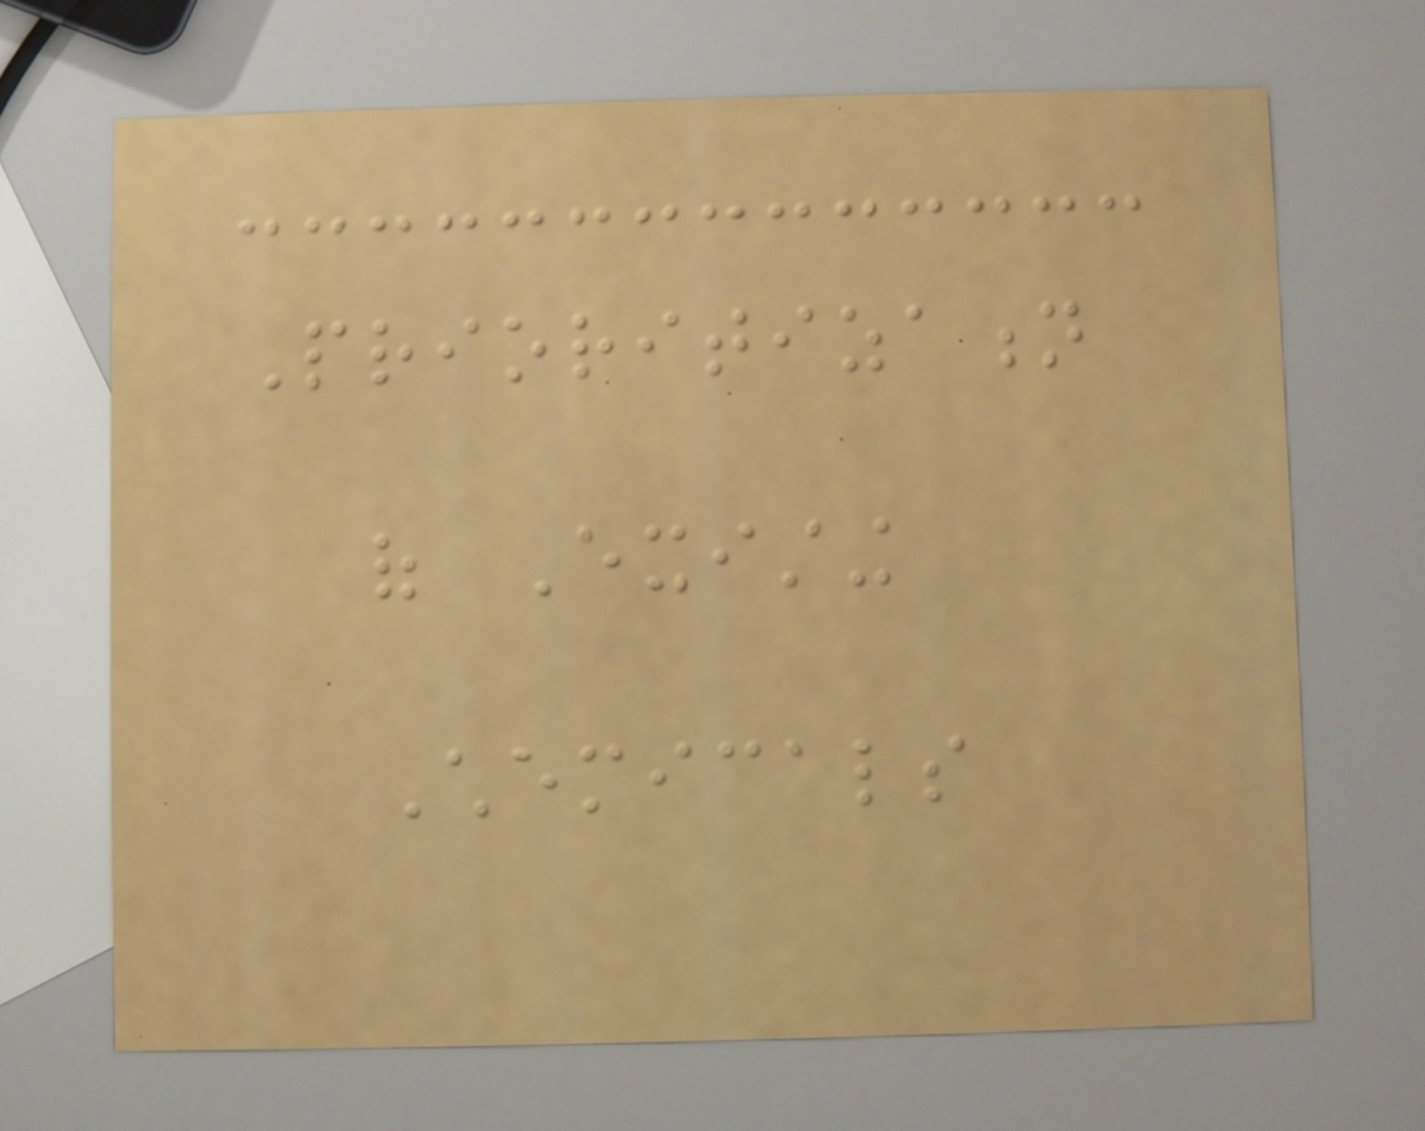Prioritization
of Existing
Chemicals
